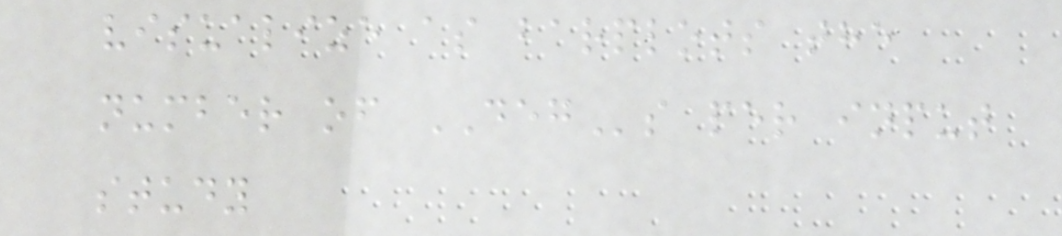visualize as barplots the
number of DEGs per input
study
